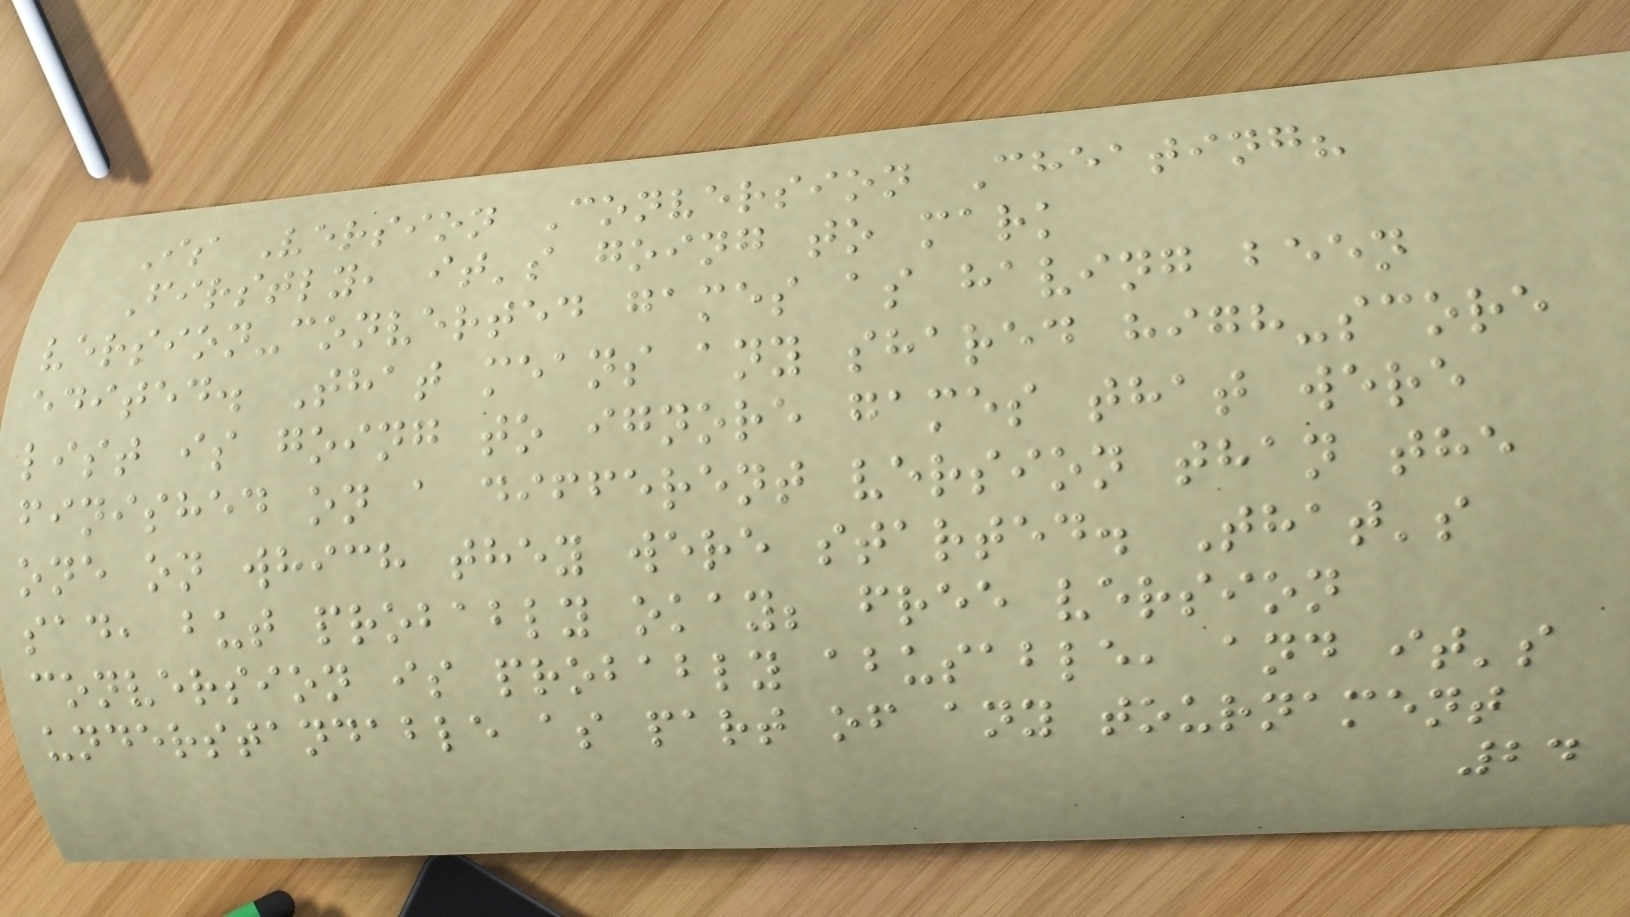Is Version Conversion Cheating?
Firstly, it's going to mark
version-converted games as having been
edited. That means any shared high-score
list is going to ignore games that were
finished on a different version than the
one on which they were started. That's
sad, but probably okay; free version
conversion is probably abusable, and it's
understandable as part of any tournament
24
